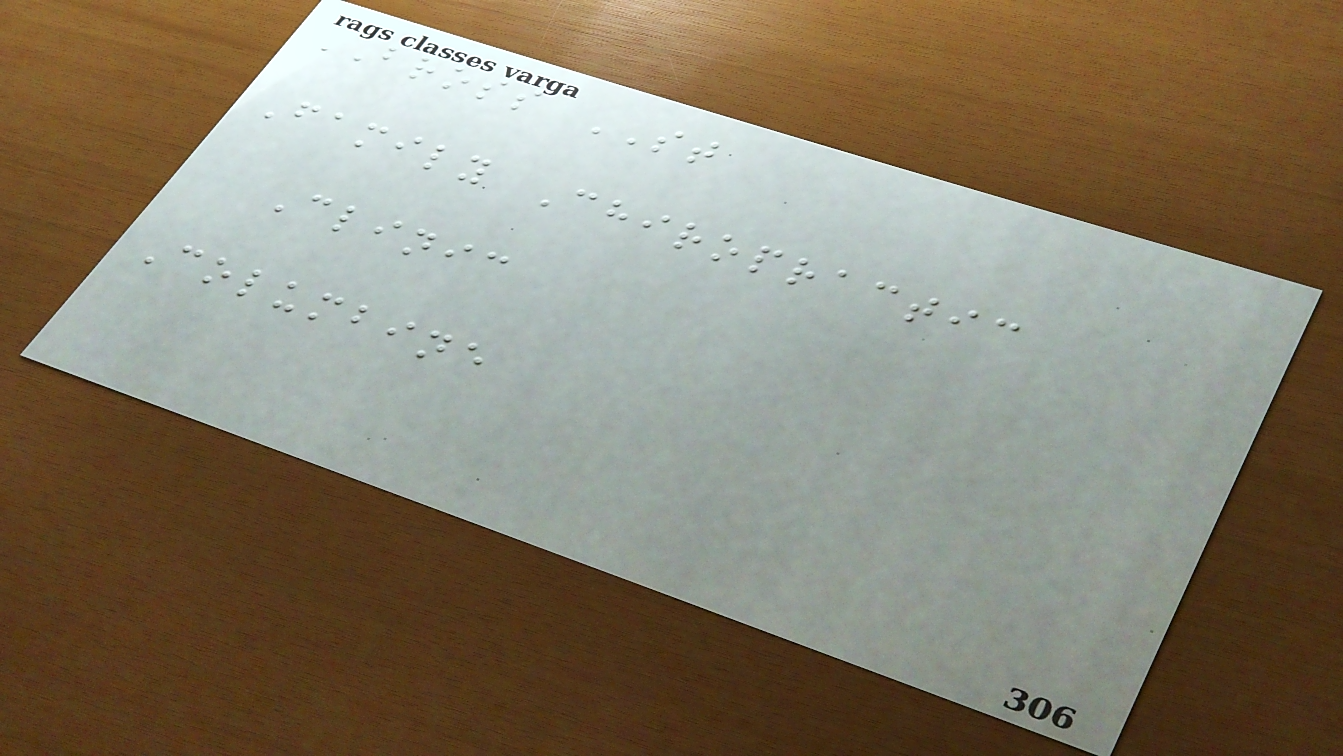BROSS ST
Family Chiropractic
Clinic
Columbine
